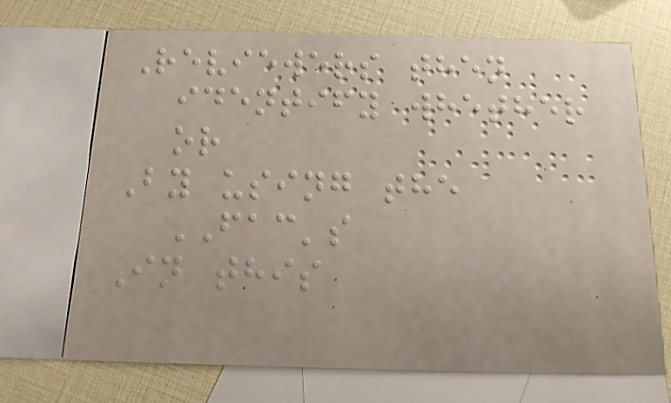Reviewers then
identify whether
or
By using the
FAC's
In this
